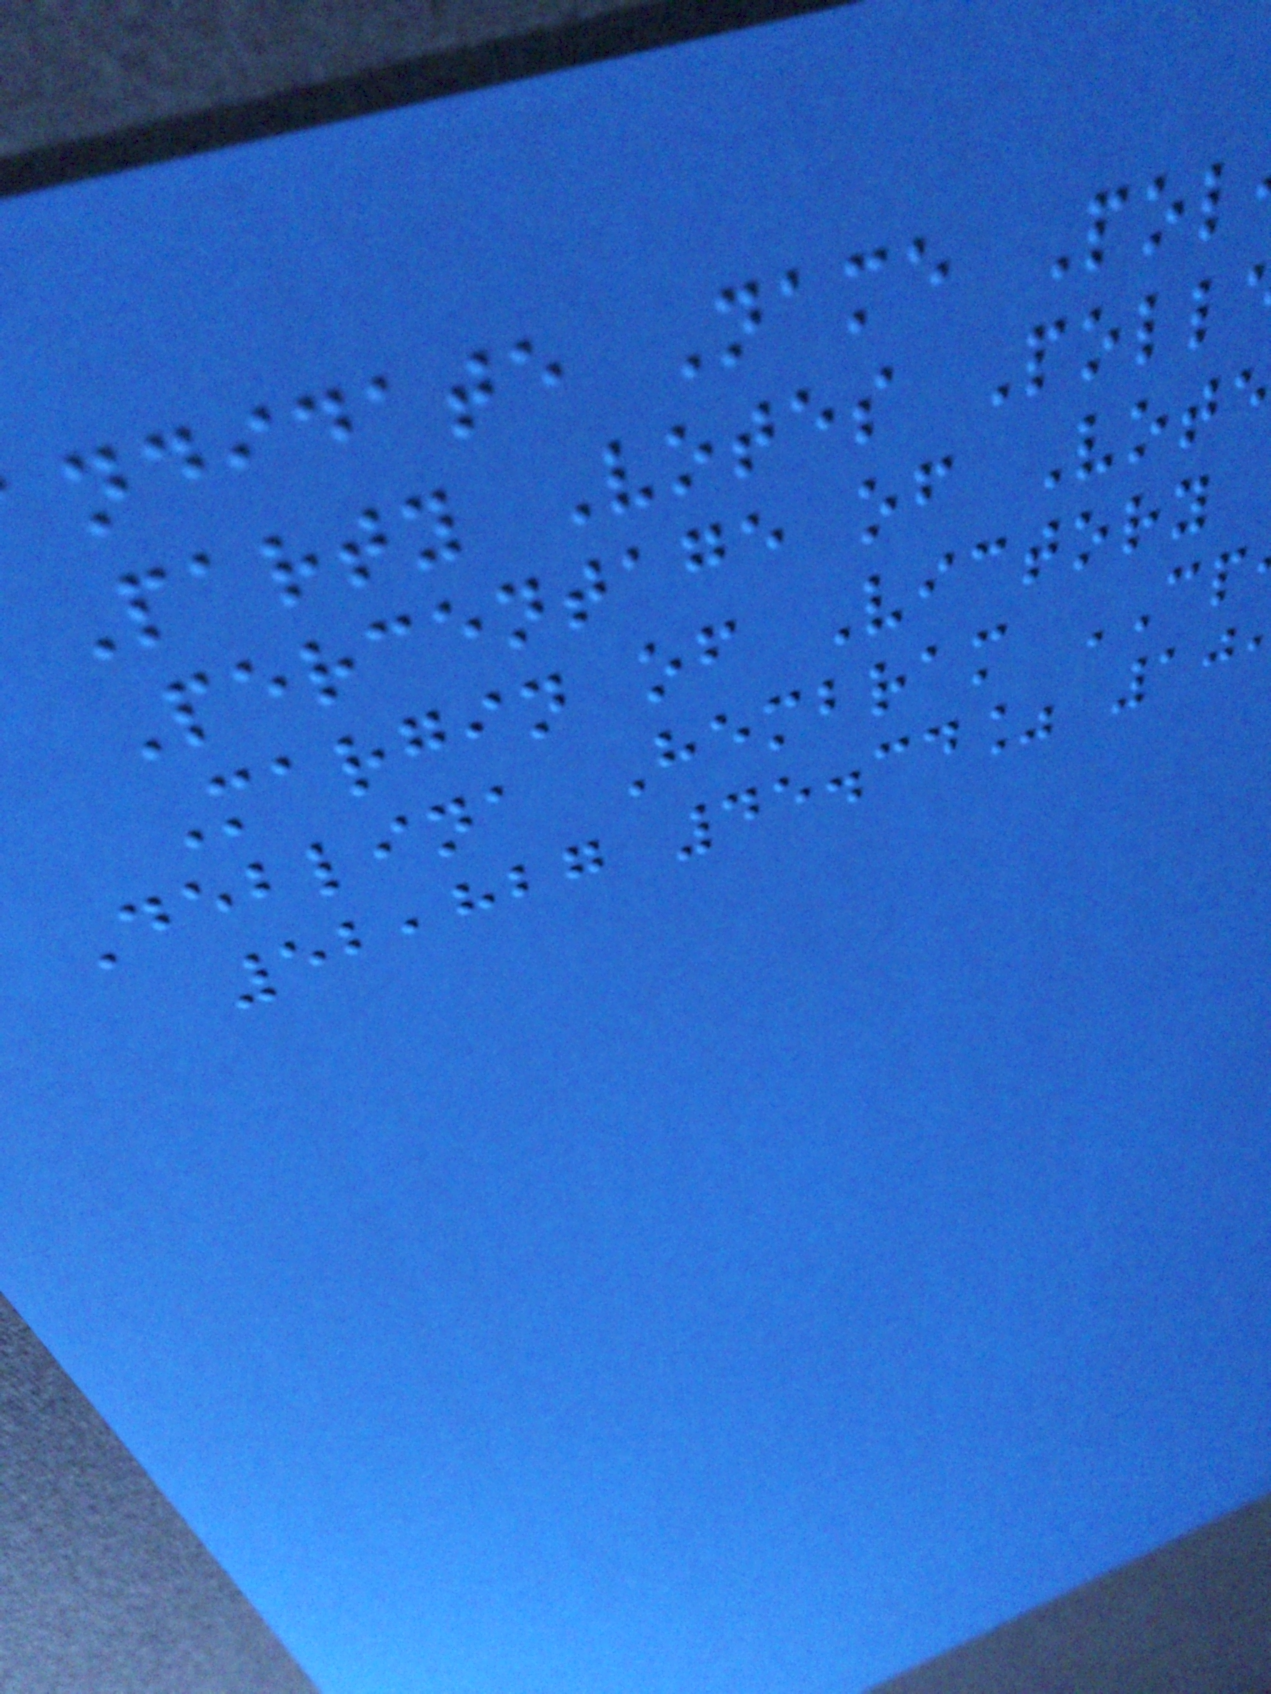ndidate Name Pol
Party Votes Poll
Percentage of Vote
Margin of Victory
Deblina Hembram CP
52,827 45.34% 10
